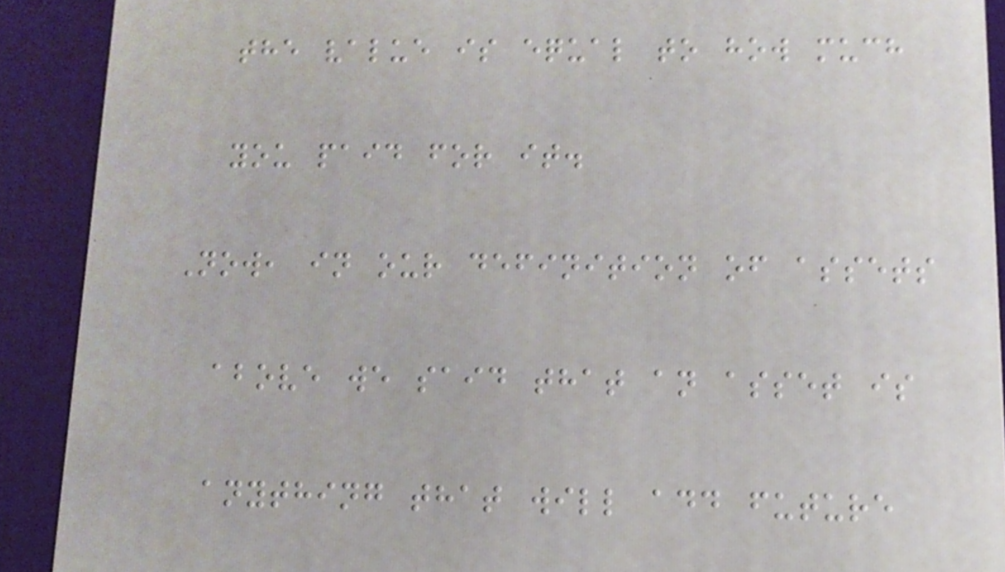the value is equal to how much
you paid for it.
Now, in our definition of assets
above we said that an asset is
anything that will add future
